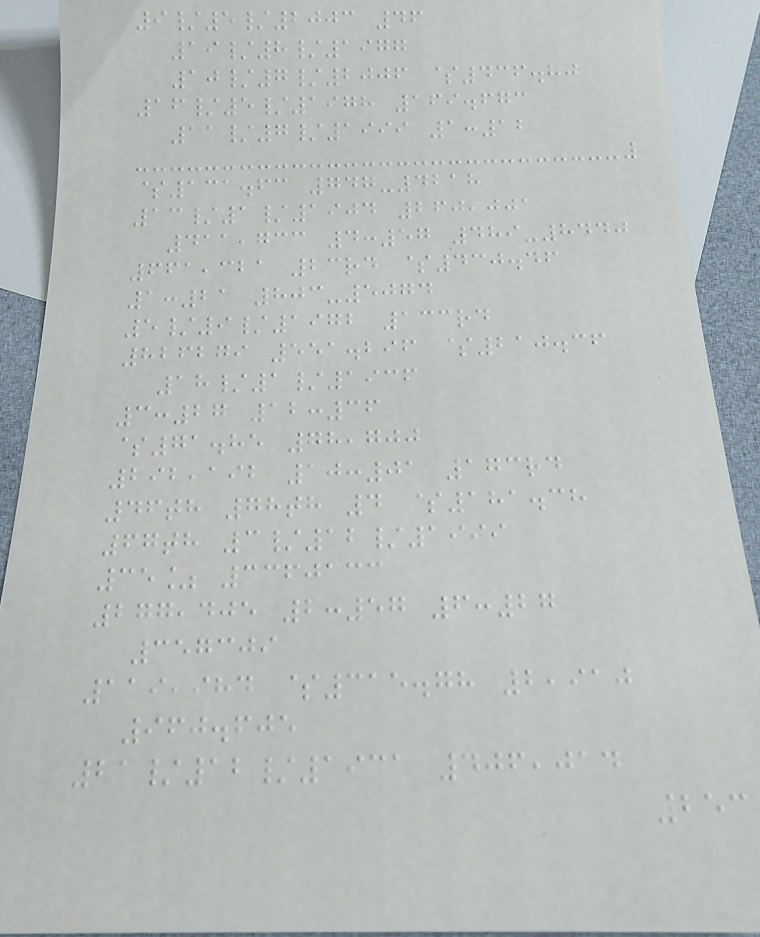9/5/2003 46
19/8/1977
10/7/2006 $436.80
16/5/1978 169.673
11/7/1999 1:12
$131.63 747-4218
13/1/1904 260,001
411,733 4:57 489-8440
661,321 23rd $430.46
1:21 803-5074
5/9/1972 133rd
826279 551.296 $210.36
18/1/1936
3:27 12:36
$71.85 78,700
292,192 10:01 173rd
46th 78th 4 $181.38
67th 3/12/1999
35% 3360133
277,405 2:57 6:27
357309
119,984 $315.78 2,910
960.605
21/12/1931 406,014
253
